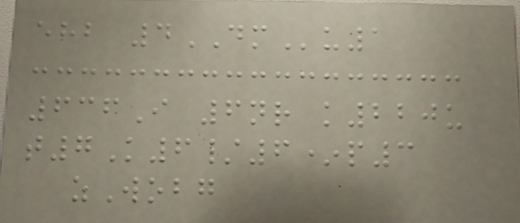ehb 4DMu1
636I 6nr k220u
t7K6/6*p3
zWobg
